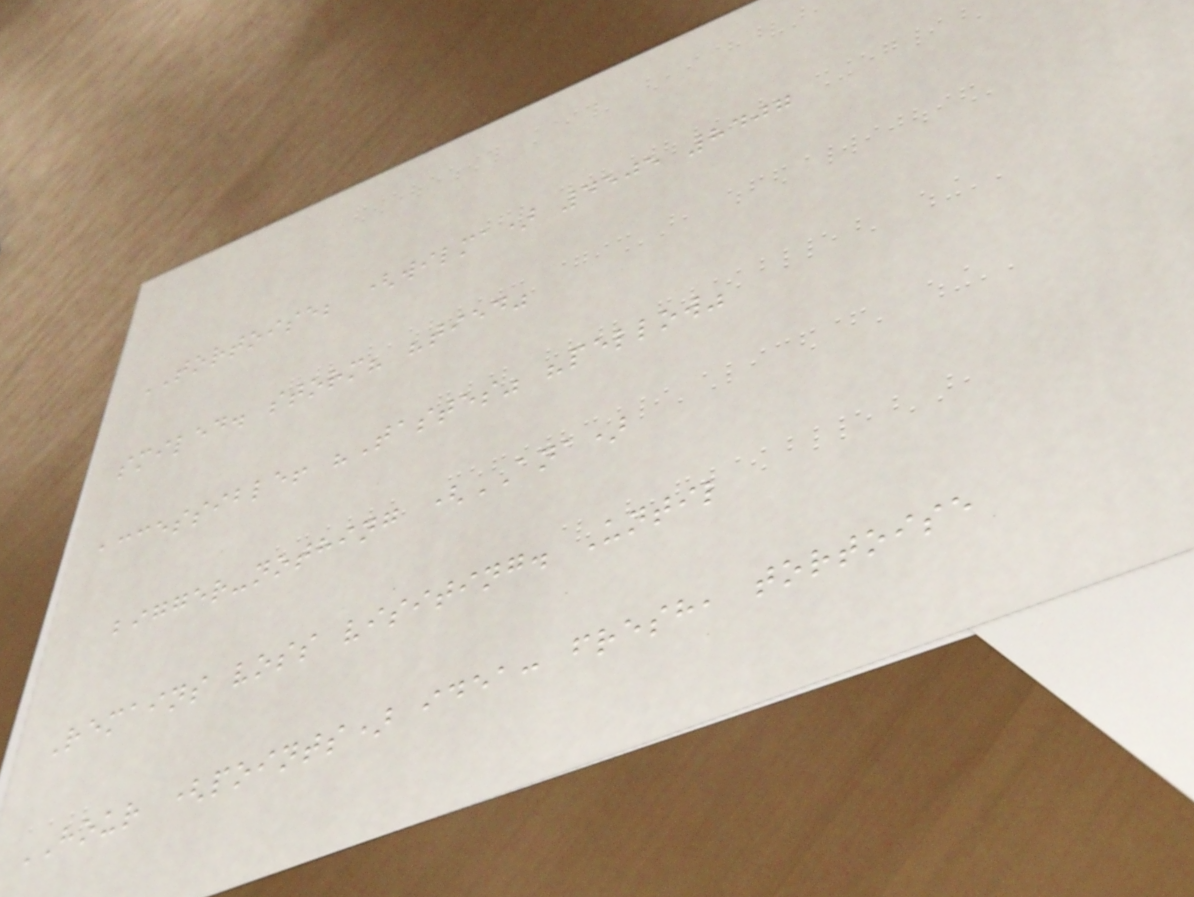TORTOISE; (wilma) 4505 8407
smiled. storm? "tied"
accessible! "Tastes" "pellow"
bigger-nothing (ANA)
Remains voss visiting. Until
HOUR (points) idea: fresh, tortoise
